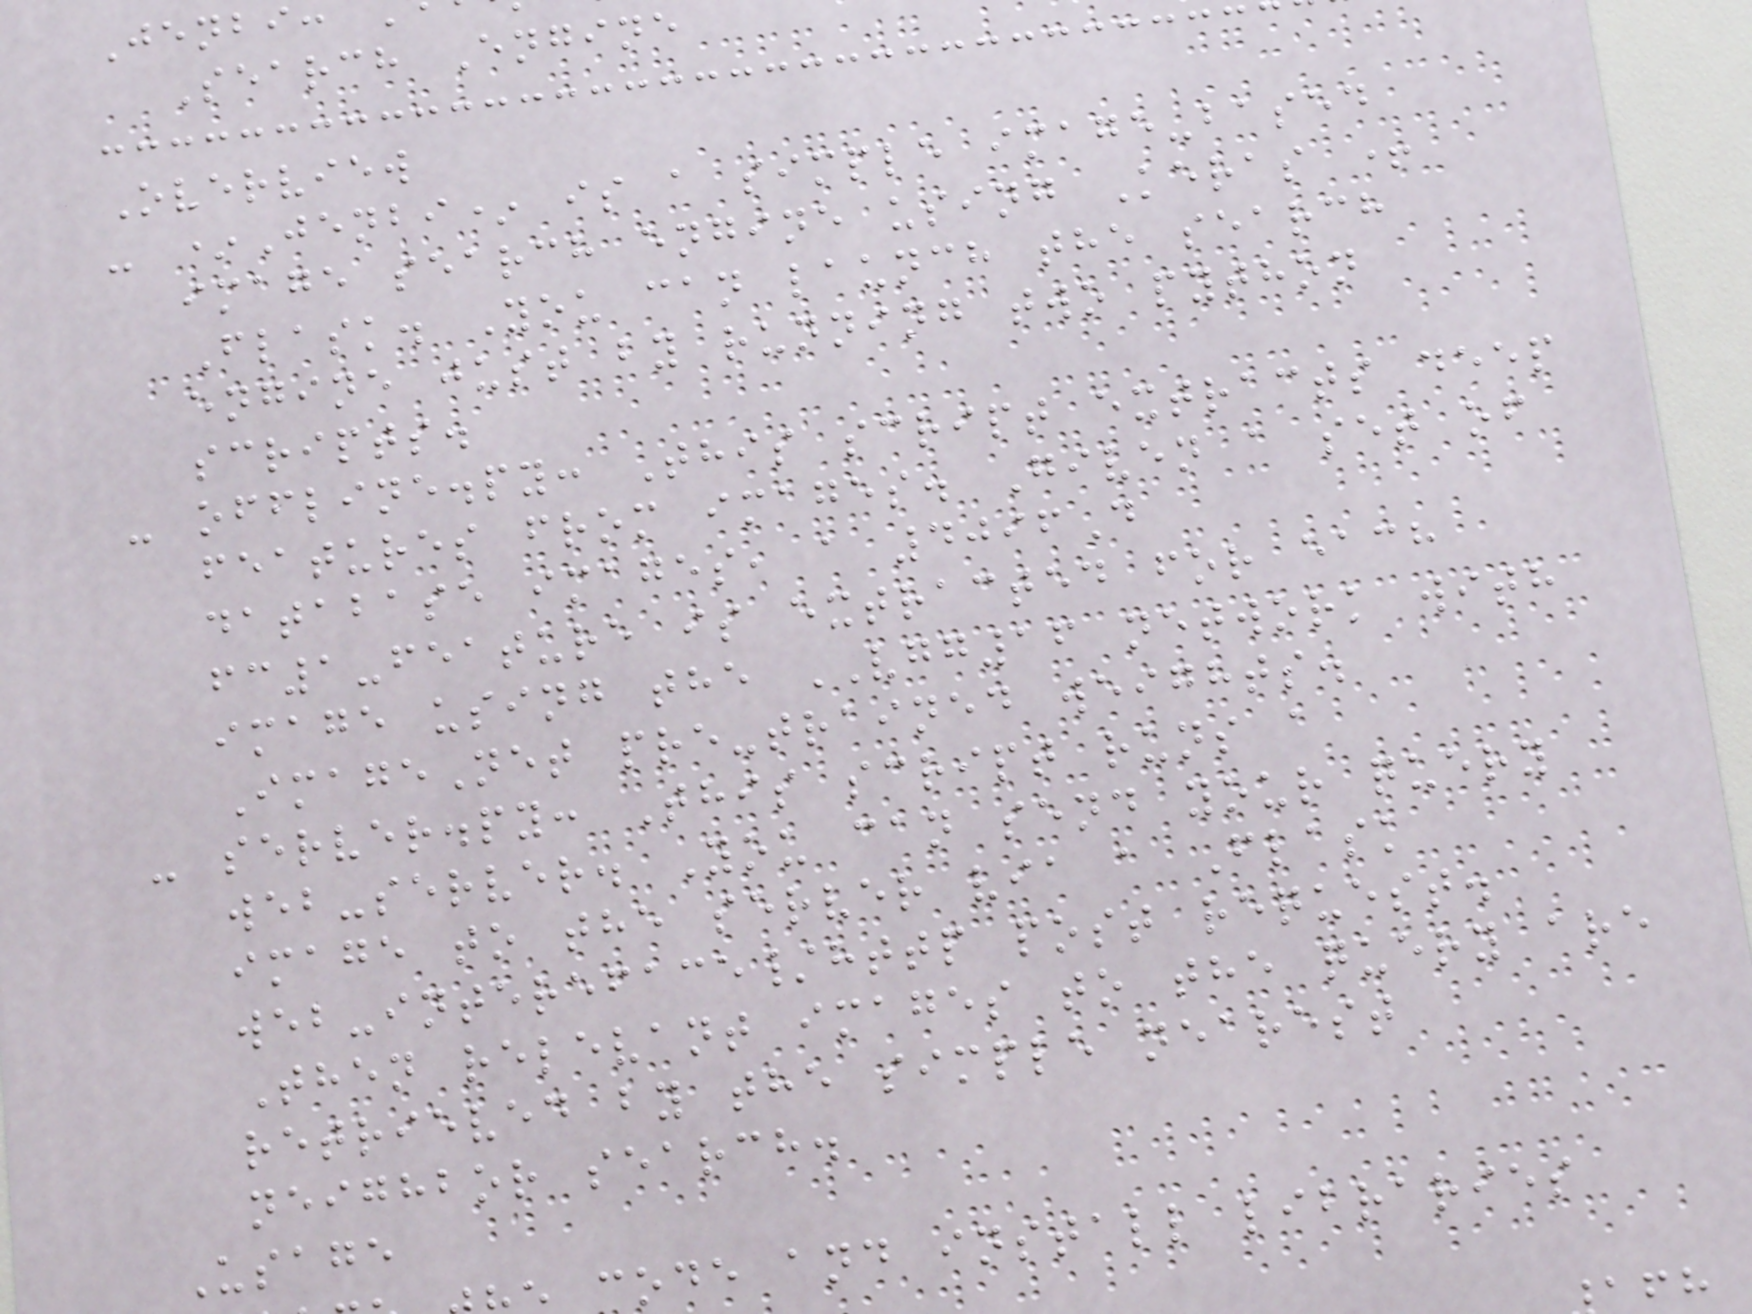Search Engine
Overview
- *Jenbi* is a simple image-based
image search engine using Keras +
Flask. You can launch the search
engine just by running two python
scripts.
- offline.py: This script extracts deep
features from images. Given a set of
database images, a 4096D
fc1-feature is extracted for each
image using the VGG16 network with
ImageNet pre-trained weights.
- server.py: This script runs a
web-server. You can send your query
image to the server via a Flask
web-intereface/http post request.
Then relevant images to the query are
retrieved by the simple nearest
neighbor search.
Usage
code and install libraries
